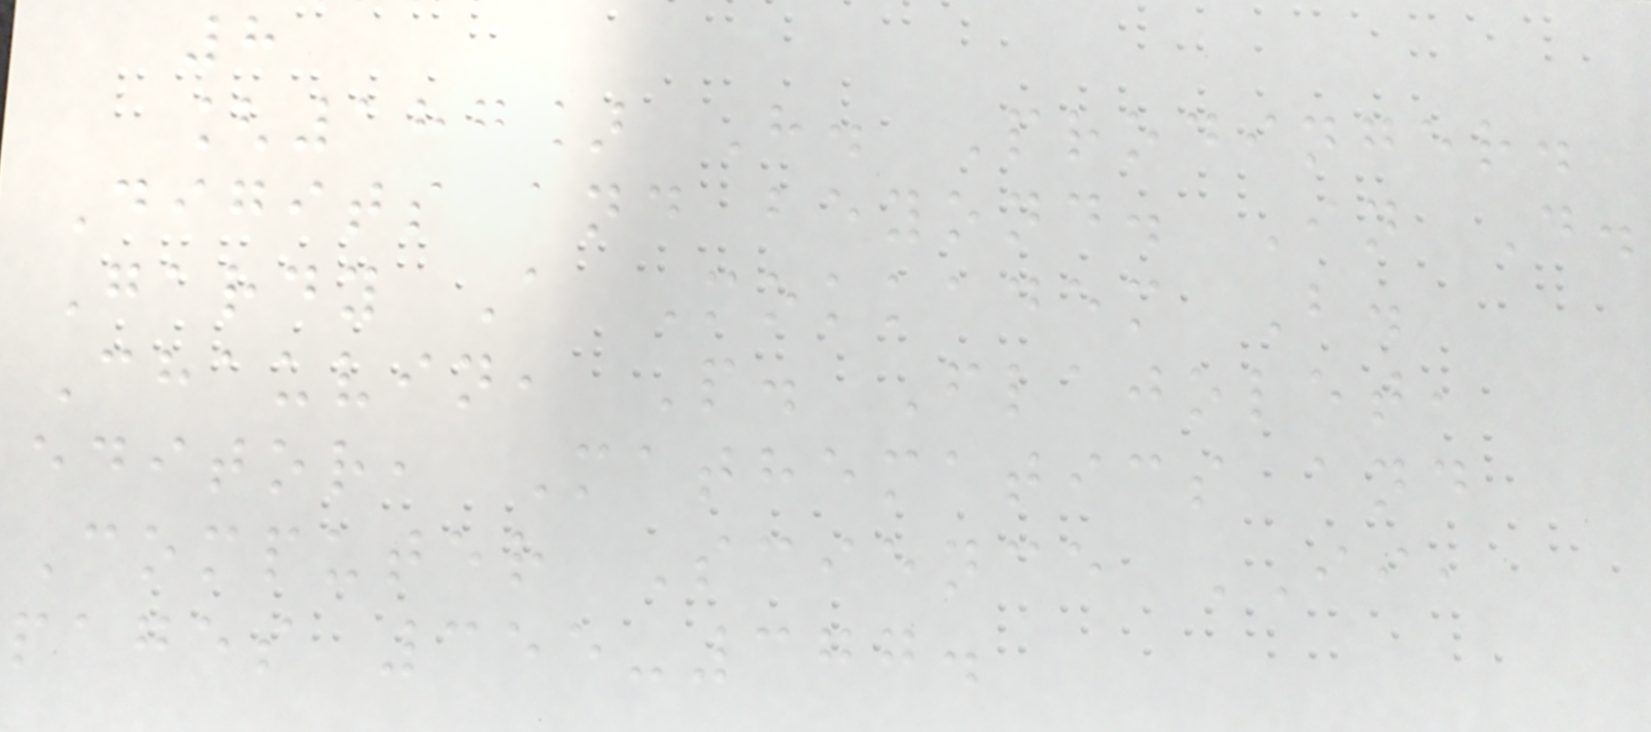8
[187] H. Prodinger.
Digits and beyond. In D.
Gardy A Mokkadem B.
Chauvin, P. Flajolet,
editor, Mathematics and
Computer Science II,
pages 355-377.
